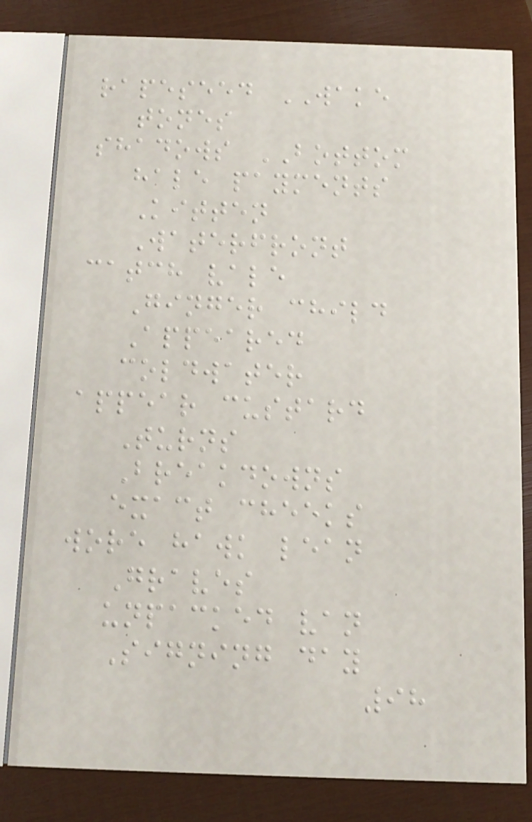rapeseed WAKE
tones
shadows BOTTOM
hale payments
Kitten
Waterfront
catch vale
Ginger child
Appeared
coldwater
appear custard
Turns
Breakdowns
exact cheeks
wore hawk lean
Graves
unpacked van
Signing day
98
